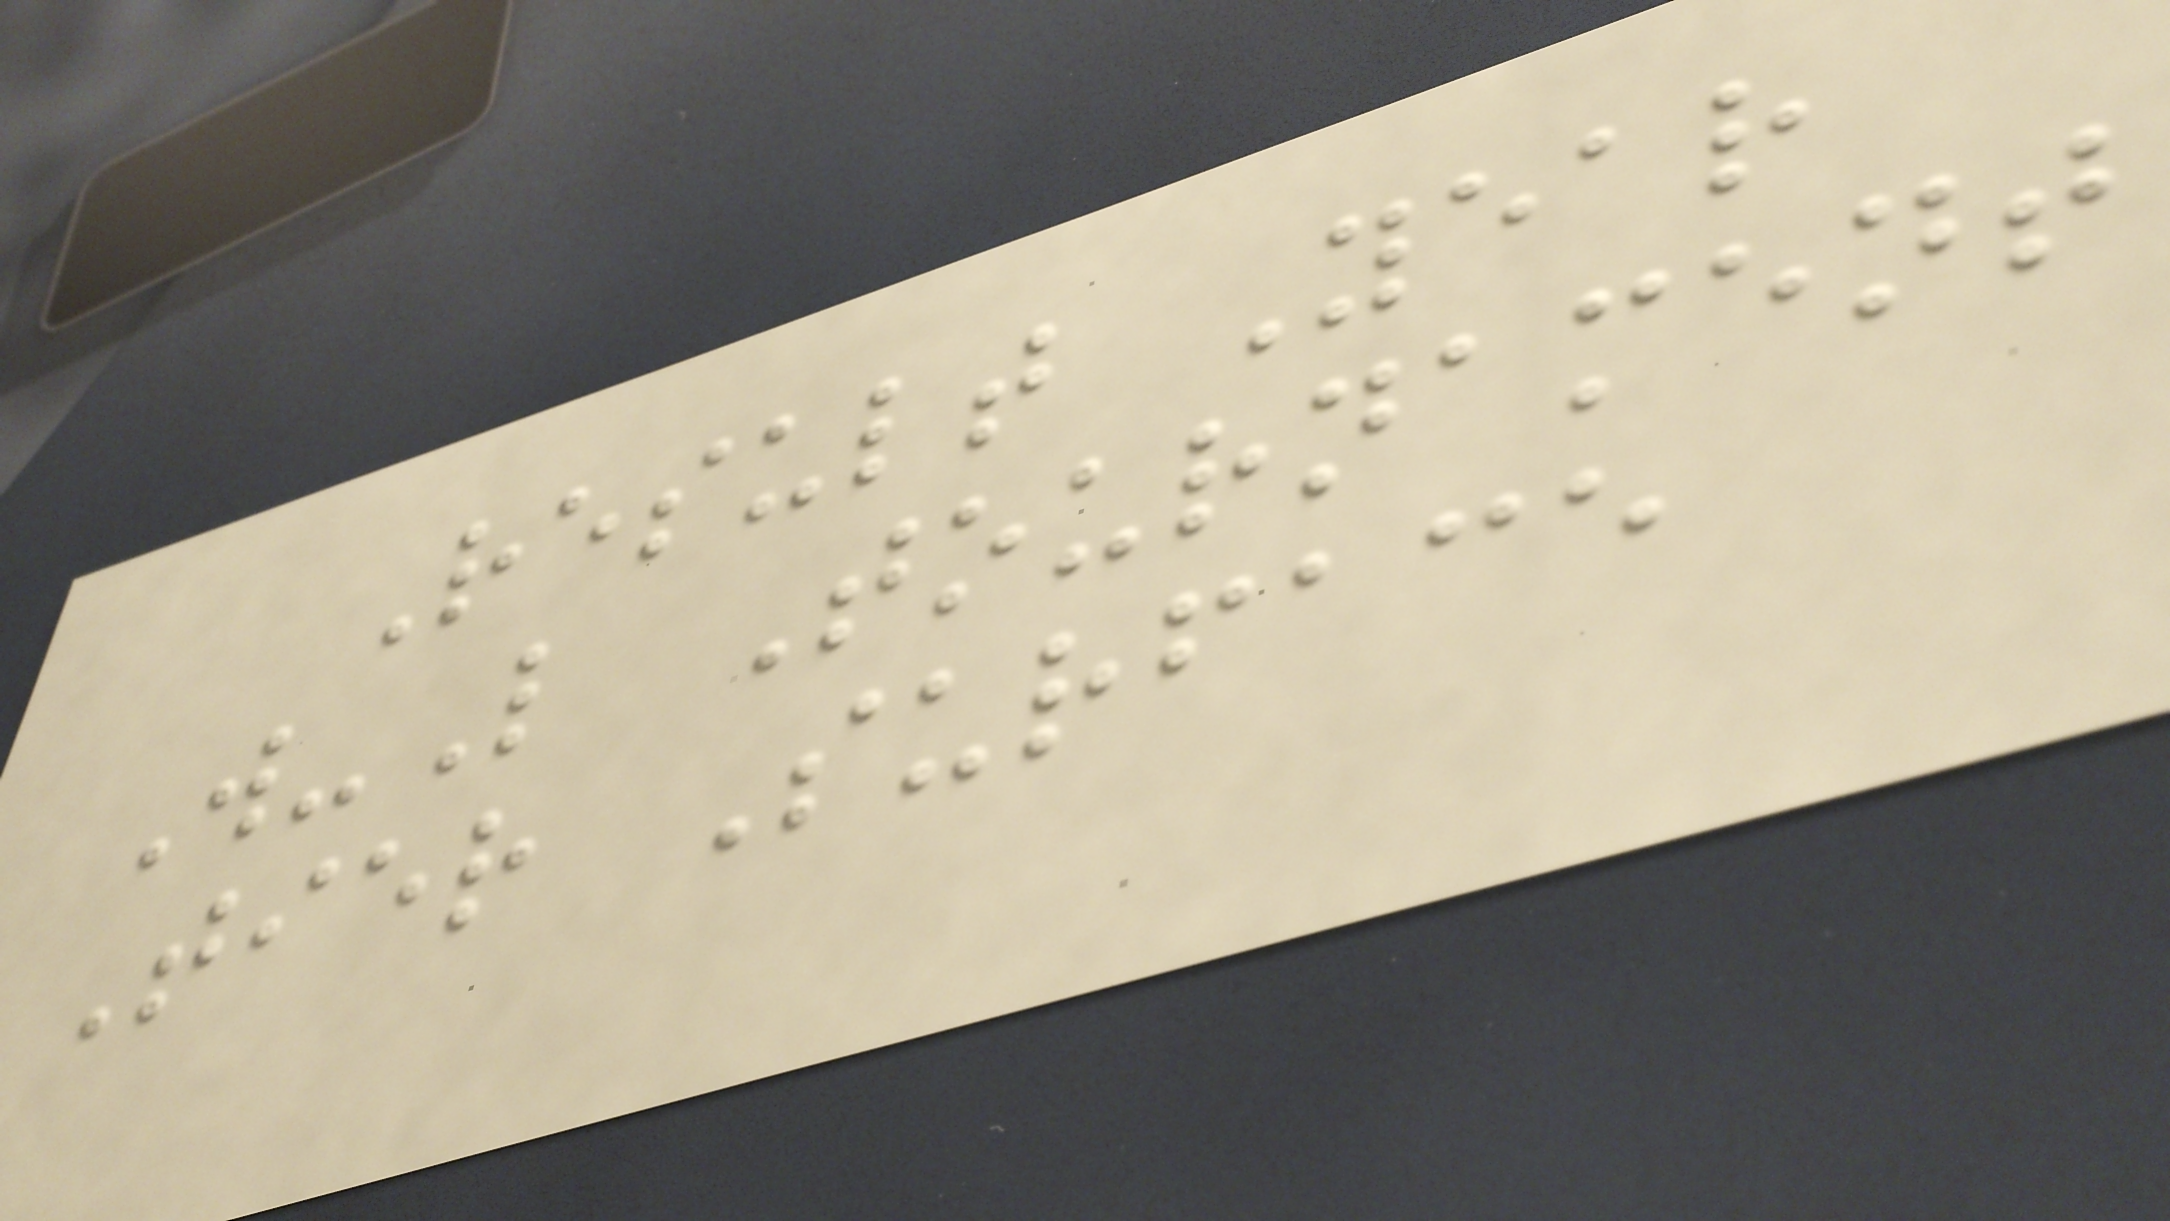Result Year
W-L Tournament
Tier Surface
